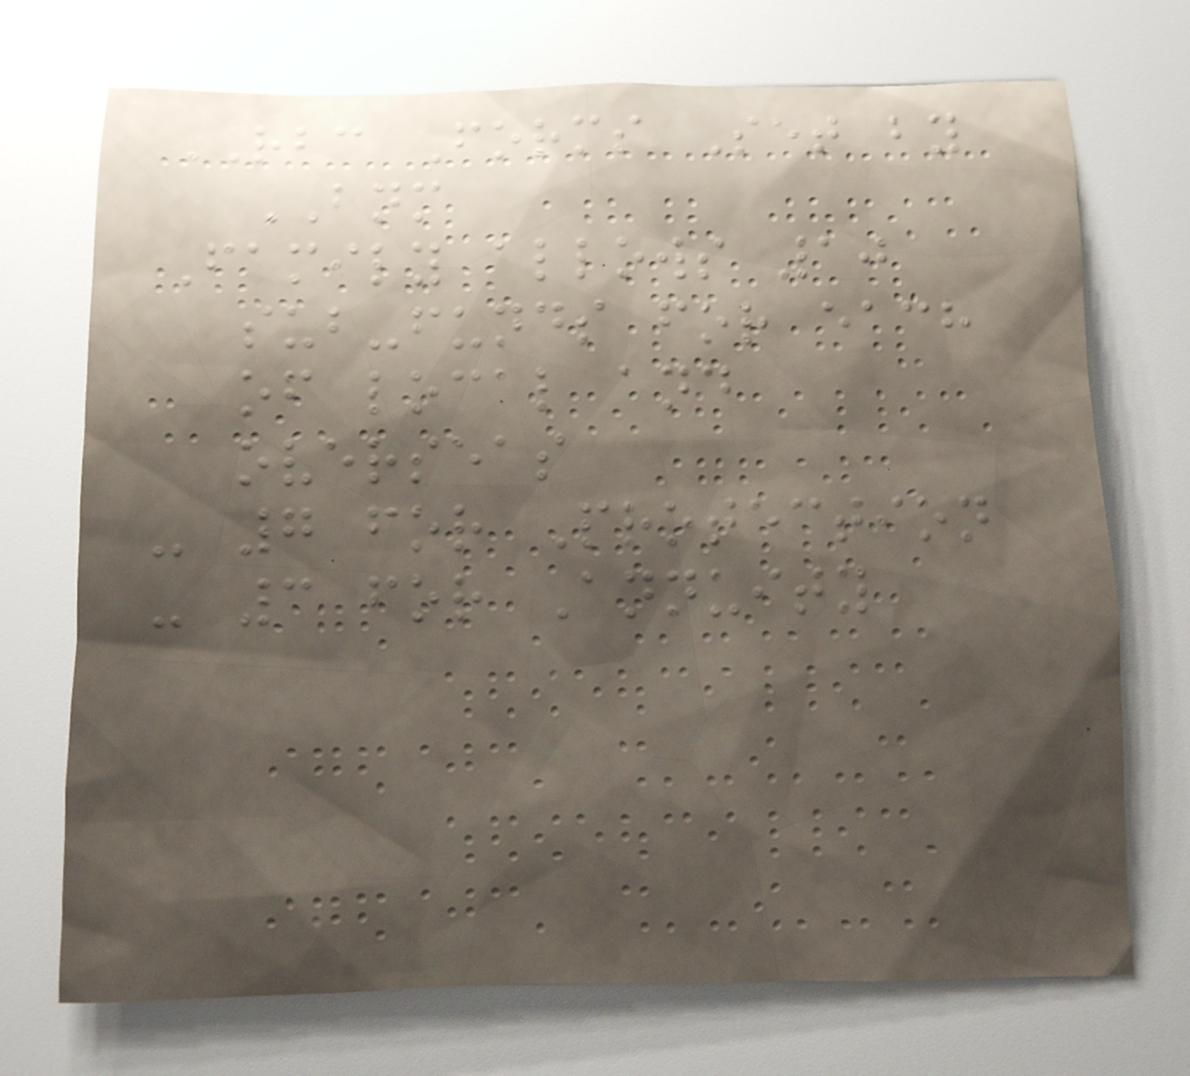RBC Forms Set by
BNM
Family allows 10
sub-funds for each
of local and
overseas
- 7 for Protection
- 3 for Annuity
